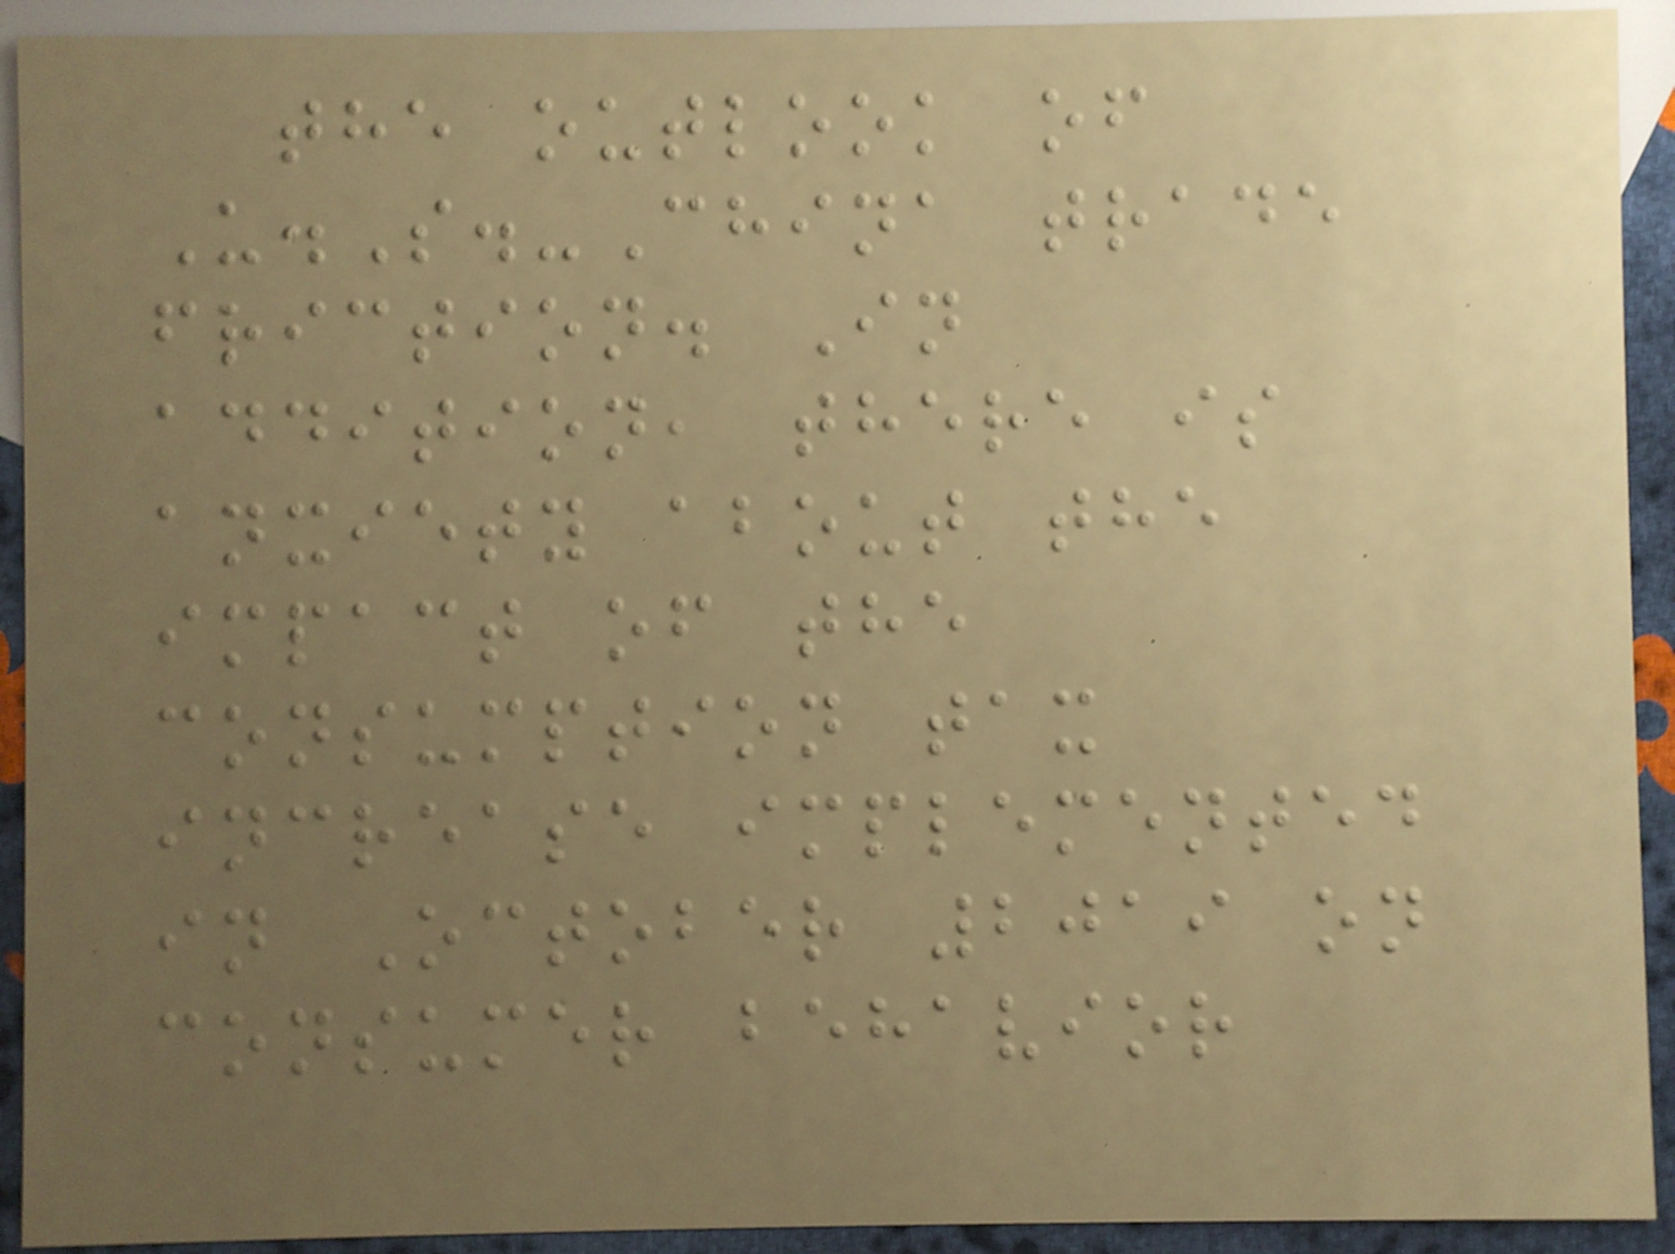the outlook of
U.S.-China trade
friction. In
addition, there is
anxiety about the
impact of the
consumption tax
increase implemented
in October 2019 on
consumer behavior
